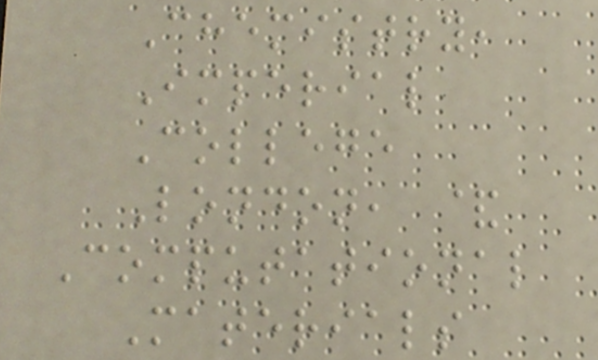Chemistry,
Imperial
College
London, &
Computational
Materials
